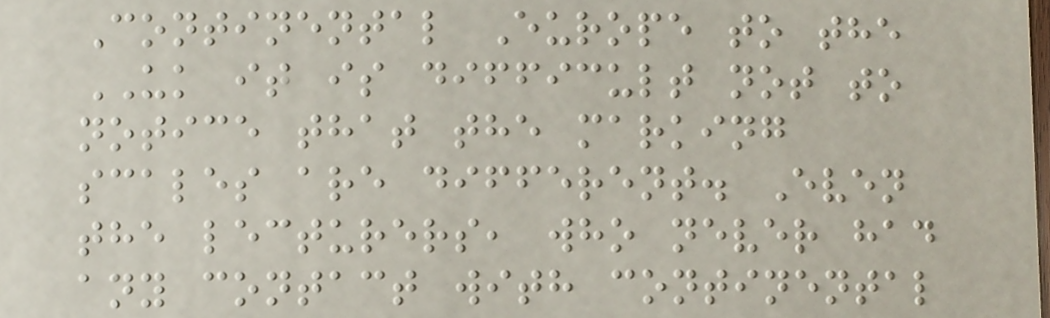Continental Europe to the
UK it is difficult not to
notice that the marking
scales are different. Even
the lecturers, who never had
any contact with continental
